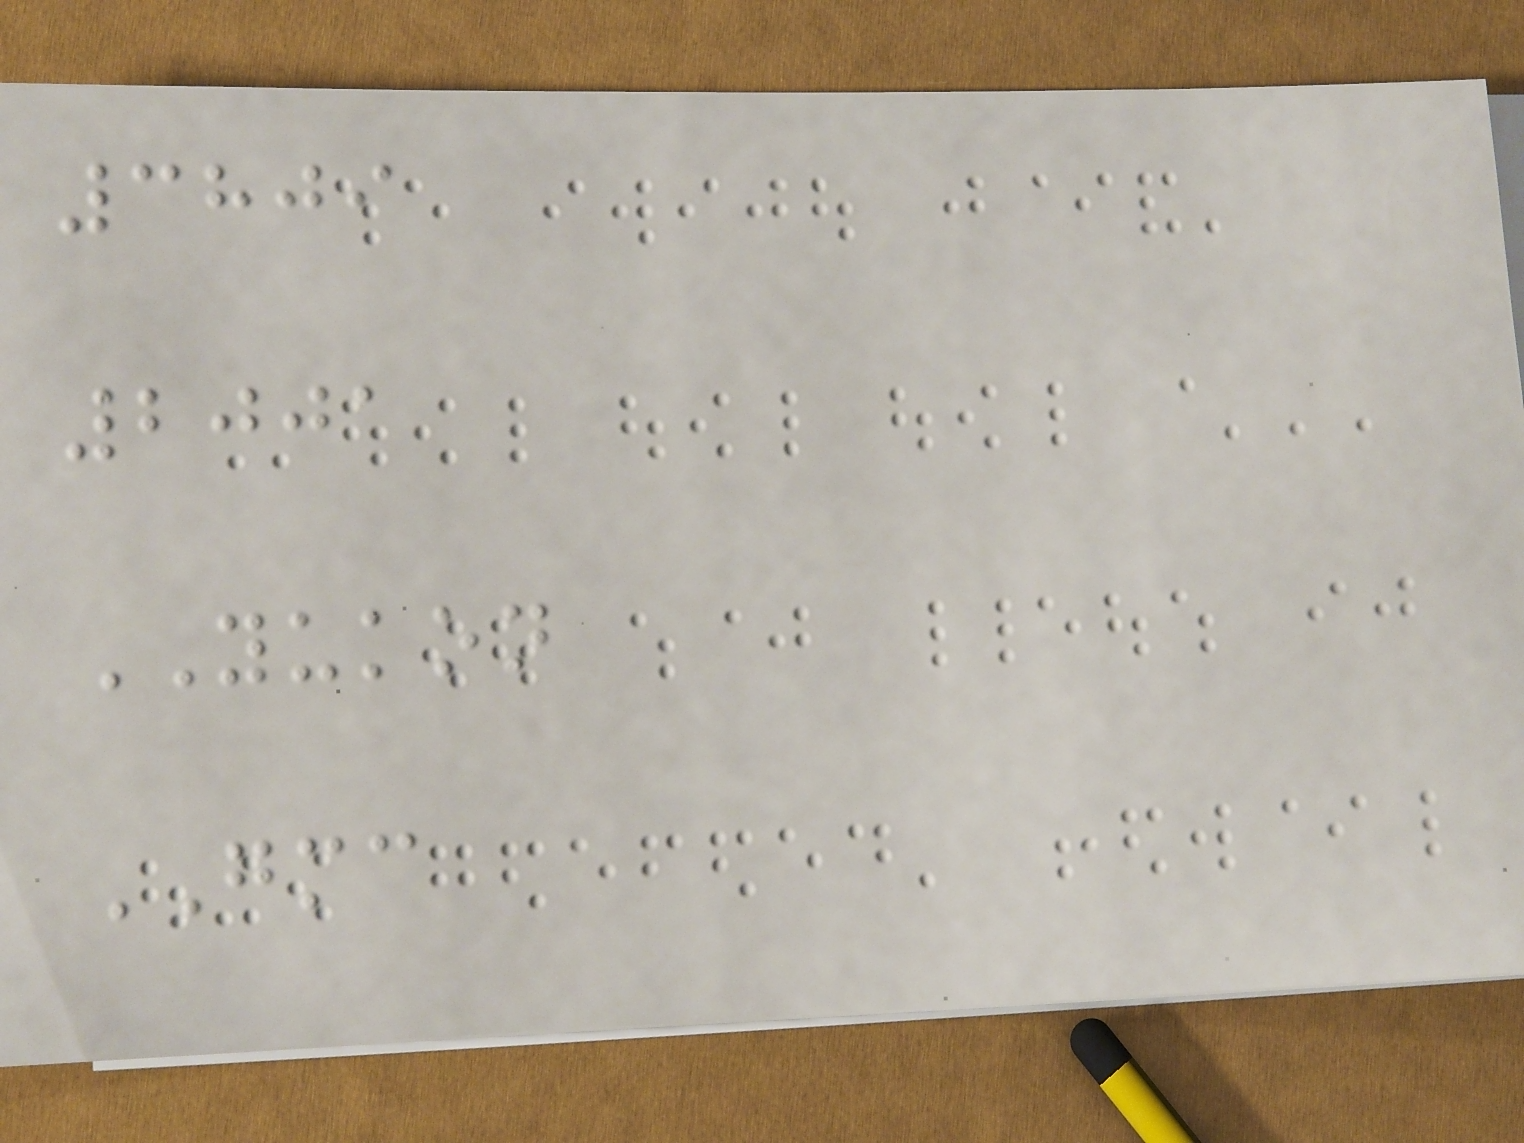3809
2001
YUKON
GMC
